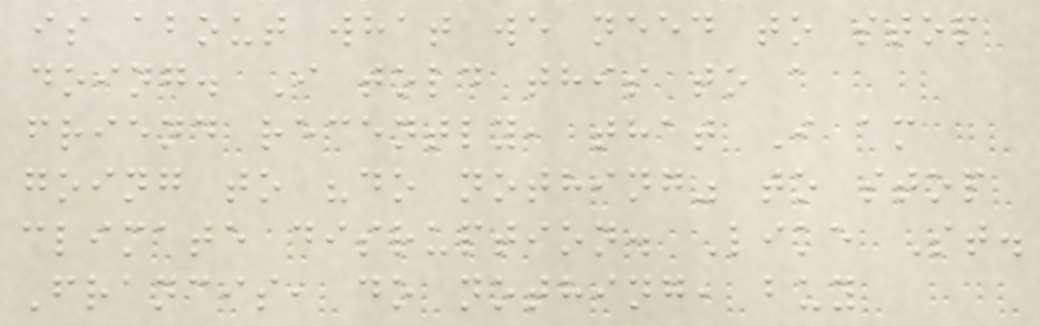is about what we need to stop
doing. I told this to a
friend recently, that I am
going to "do nothing" to stop
climate disruption. Like St.
Francis, do nothing, buy
